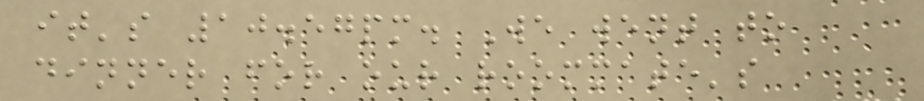it's 10.57pm. We went to
dinner for our roommate's
